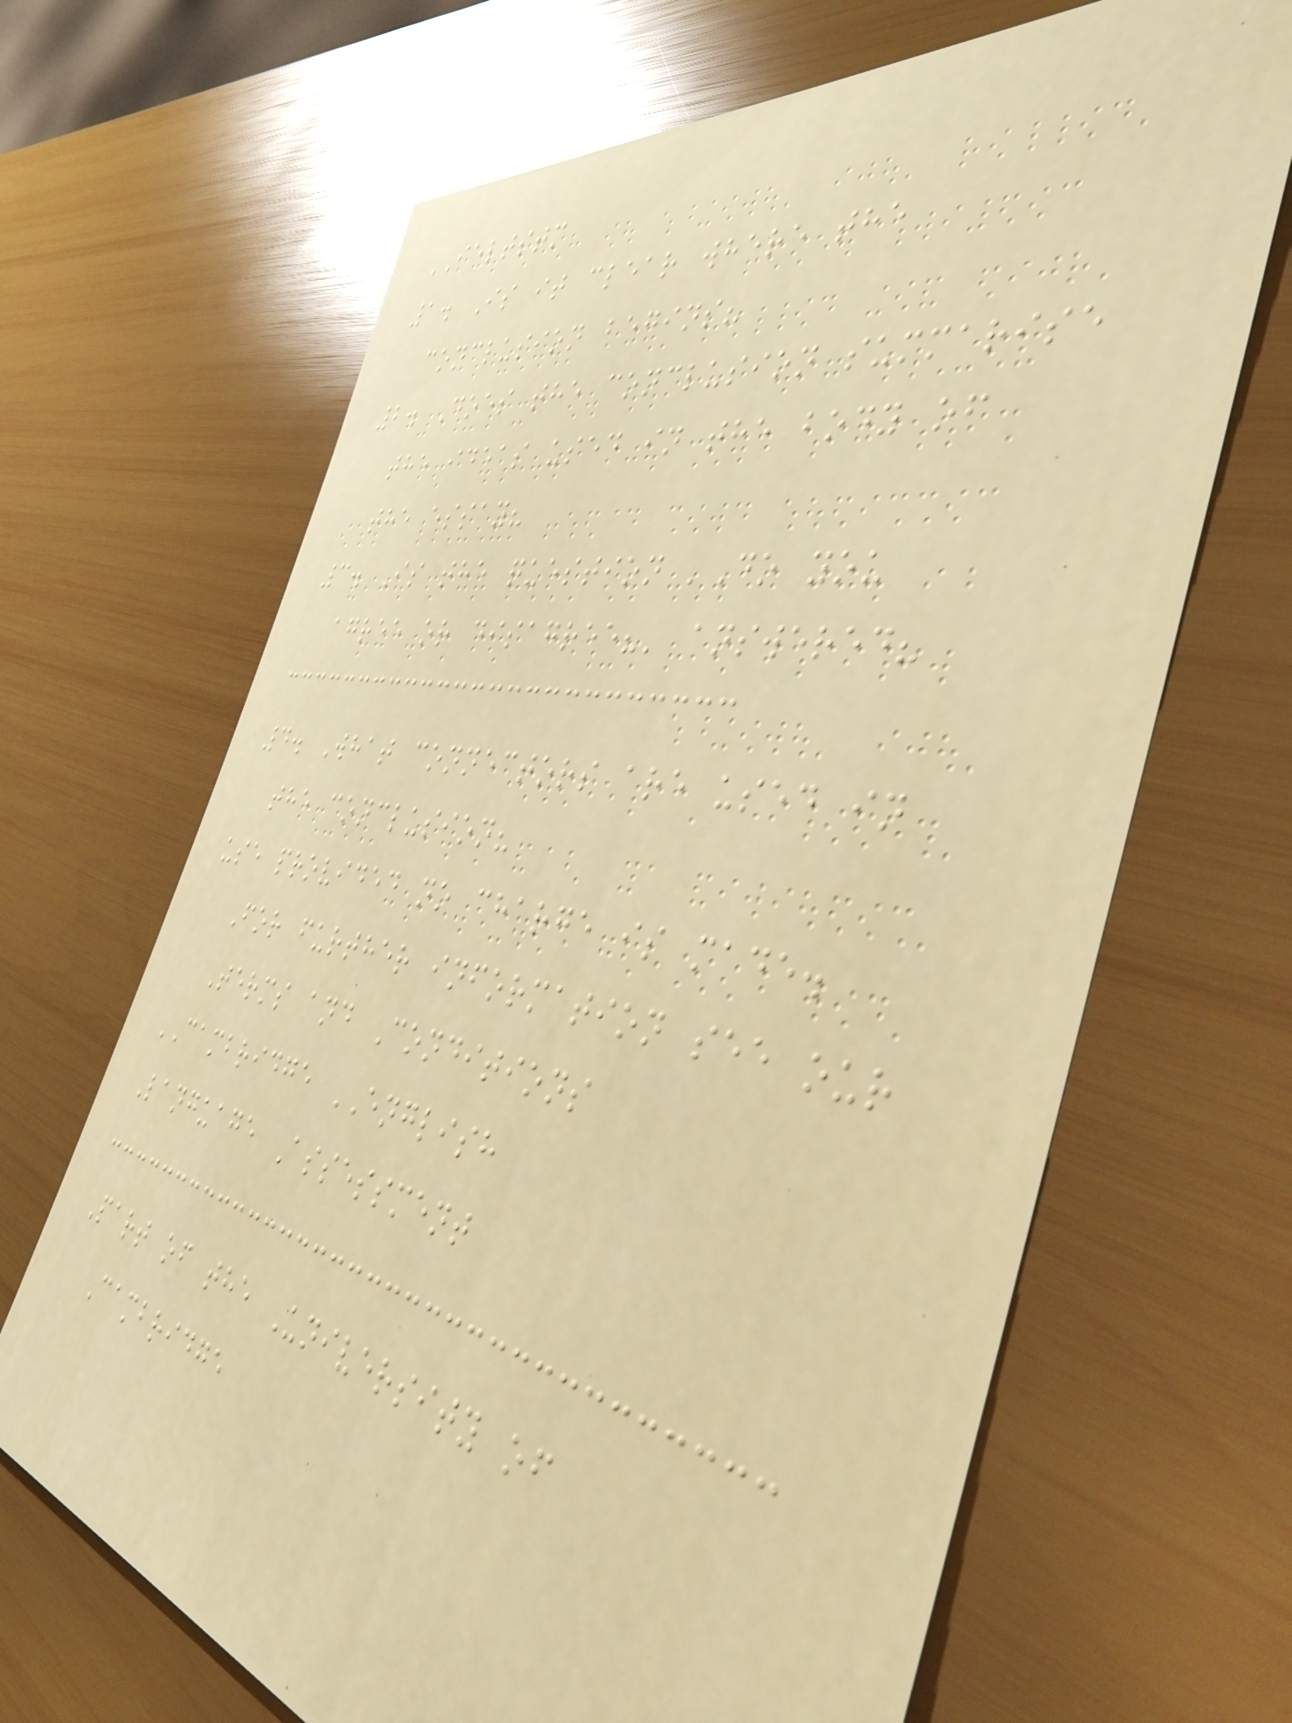IELTSTM
1. Is it clear where the
conclusion begins?
2. Does the conclusion summarise
the ideas used in the body of
the essay?
3. Is the question 'Do you
agree or disagree?' answered?
4. What connectors are used in
the conclusion?
use provided no charge is made.
For further information see our
Terms and Conditions
CAMBRIDGE ENGLISH
Language Assessment
Part of the University of
Cambridge
